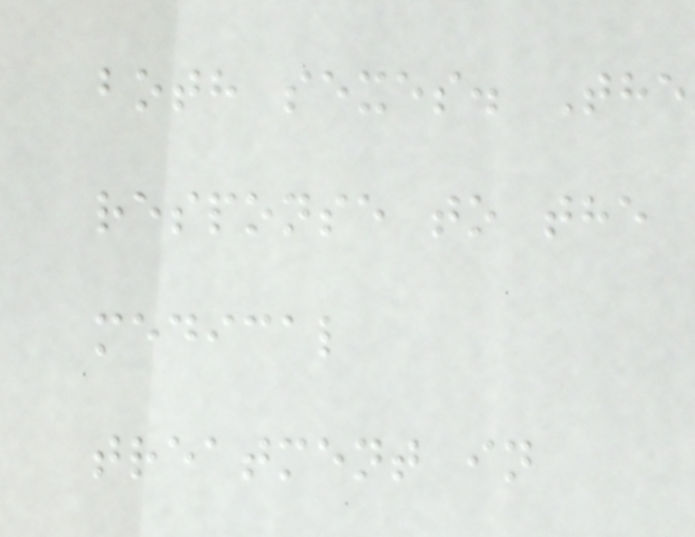both sexes. The
response to the
medical
treatment in
